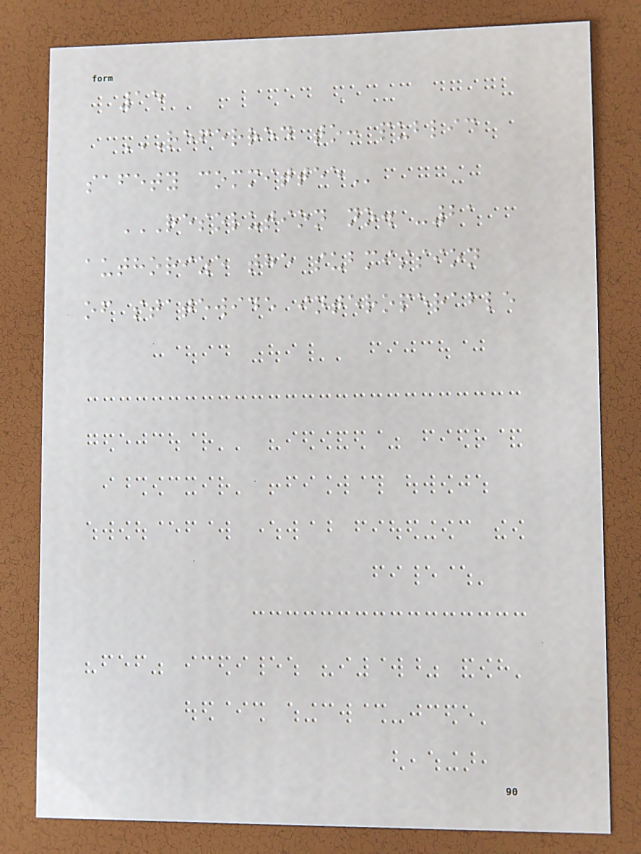15
REFERRED TO: PUBLIC
SAFETY COMMITTEE
RESOLUTION NO. -21
AUTHORIZE THE SUBMISSION
OF STATEWIDE INTEROPERABLE
